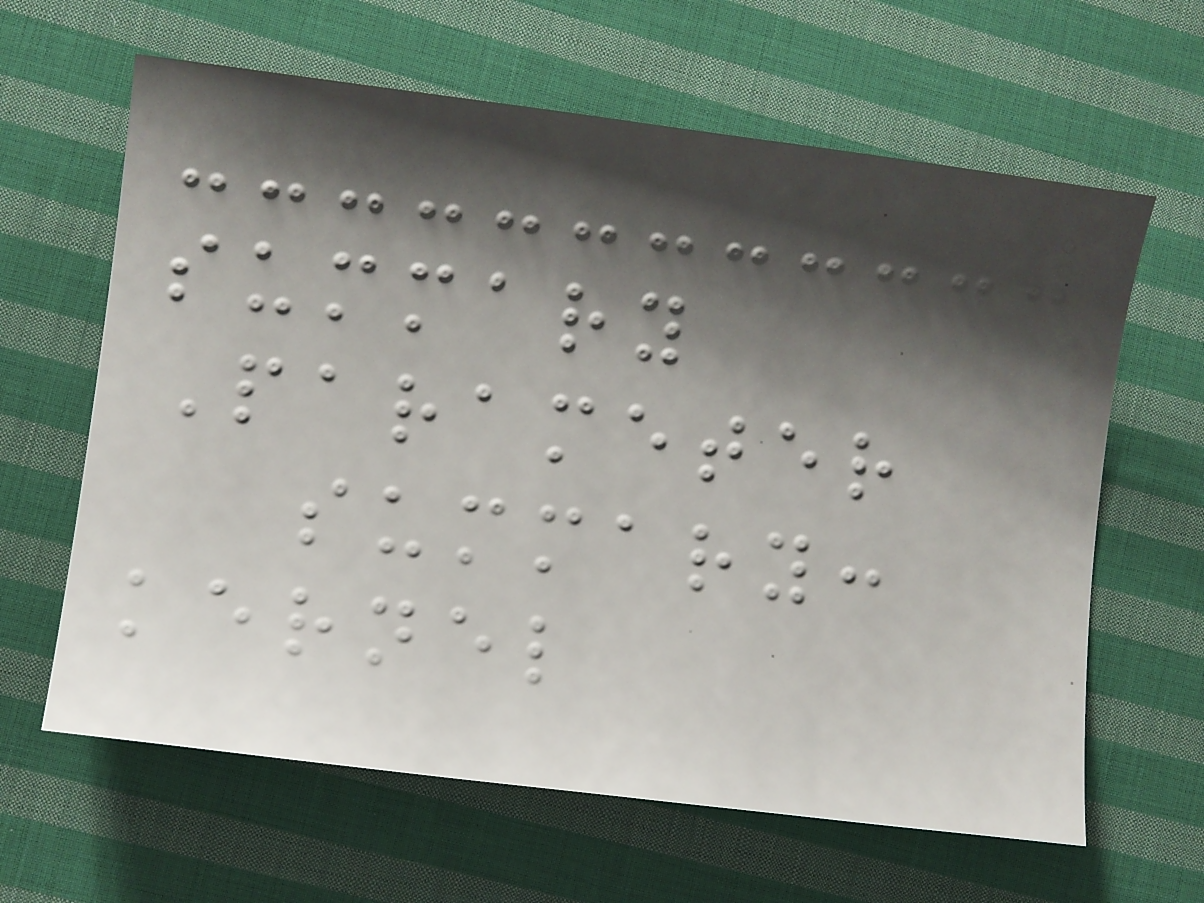summary
Parameter
summary:
kernel
